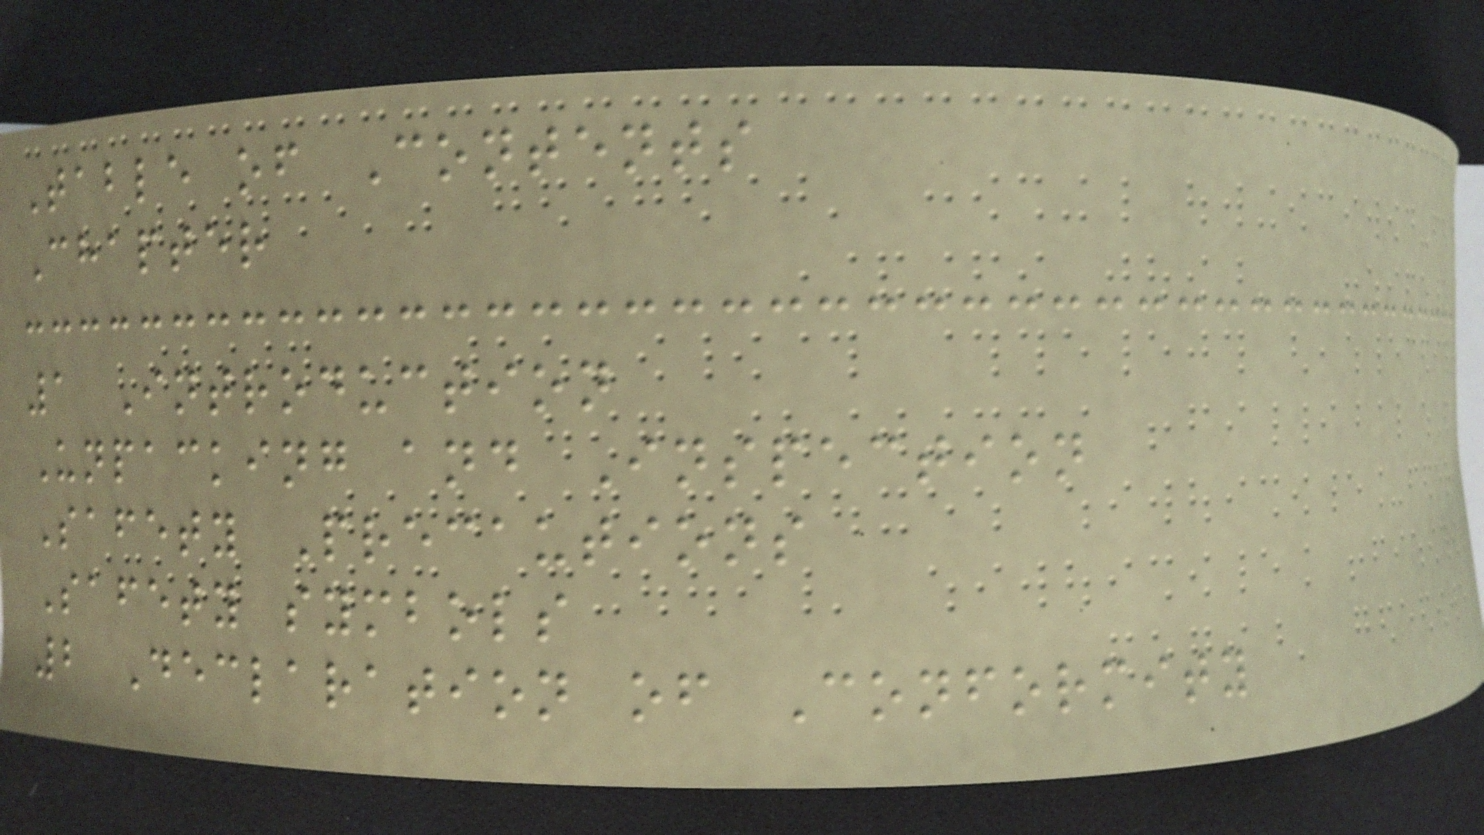Table of Contents
Chapter
1 Introduction
Unpacking and Inspection
Safety Precautions
Safety symbols
2 Declaration of Conformity
